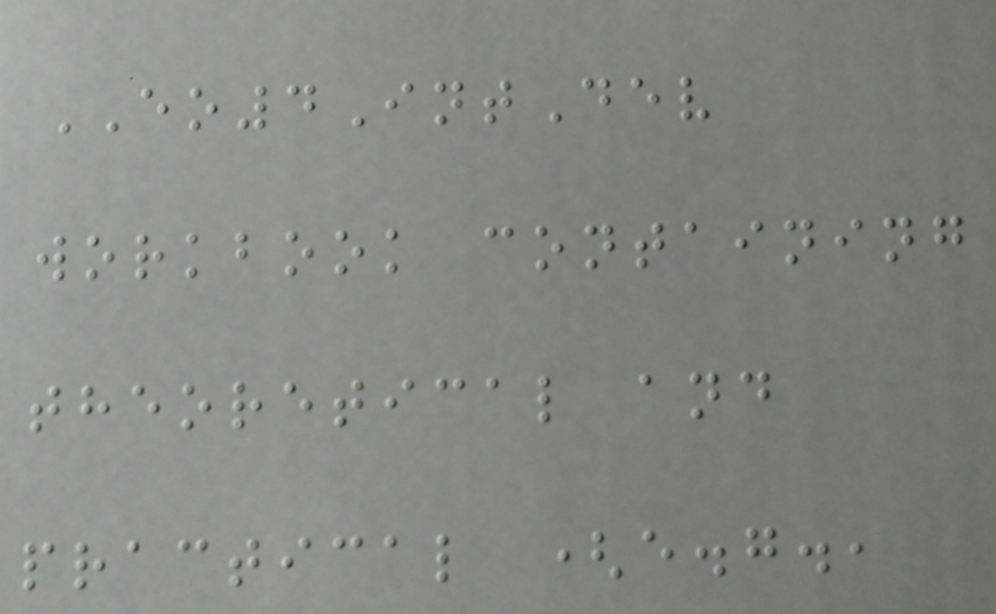EO4IntDev
workbook containing
theoretical and
practical (e.g.,
